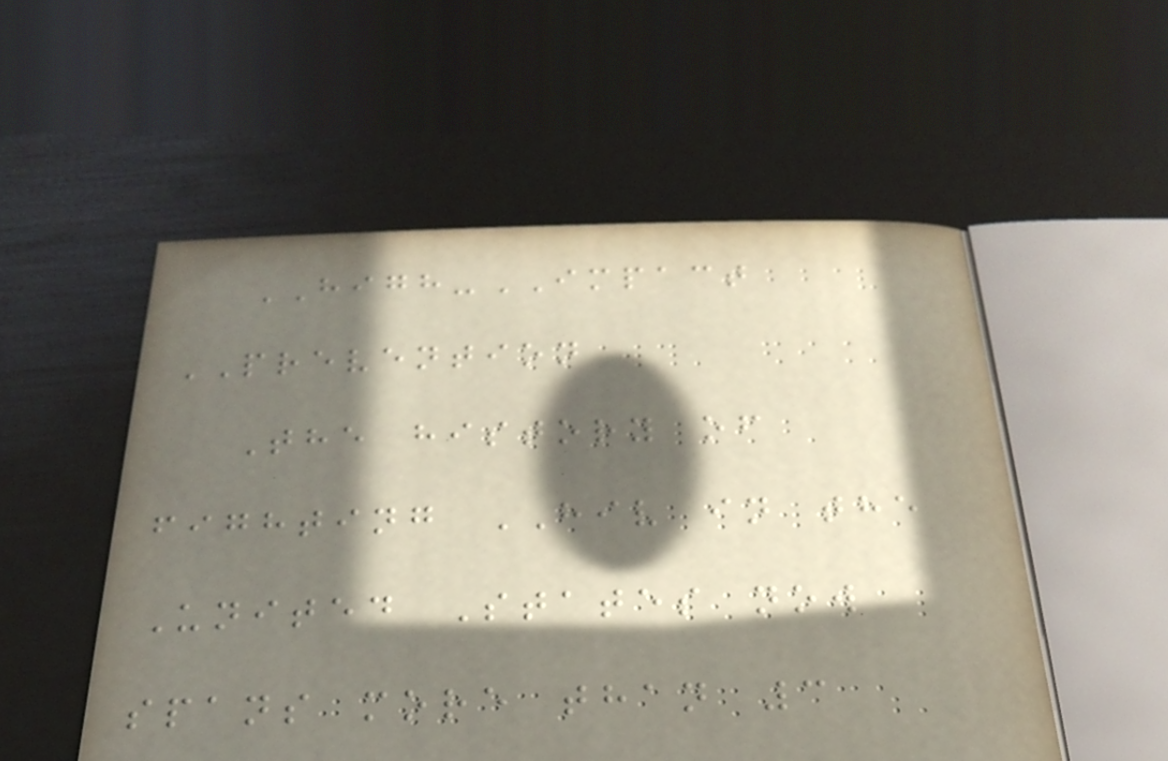HIGH-IMPACT
PREVENTION
The history of
fighting HIV in the
United States now
spans more than 3
